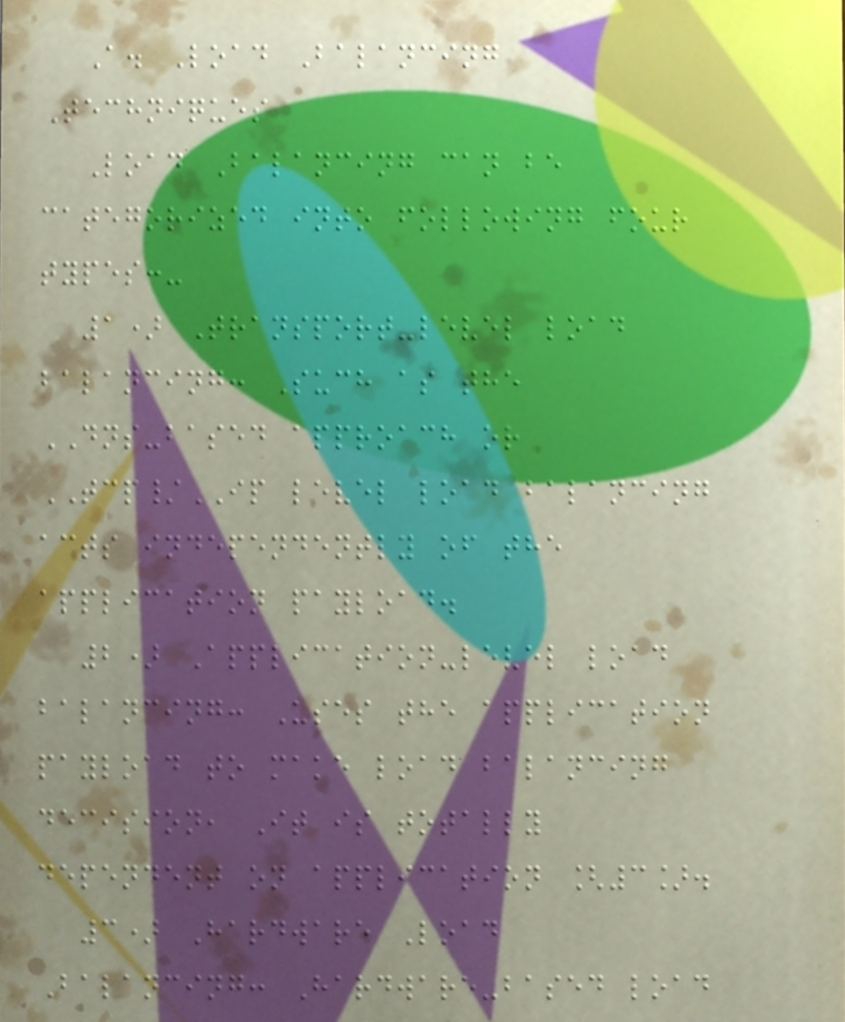A. Load Balancing
Techniques
Load Balancing can be
categorized into following four
types:-
1) Transport-level load
balancing: Such as the
DNS-based approach or
TCP/IP level load balancing
acts independently of the
application payload.
2) Application-level load
balancing: Uses the application
payload to make load balancing
decision, It is totally
dependent on application [3].
3) Hardware Load
Balancing: Hardware-based load
